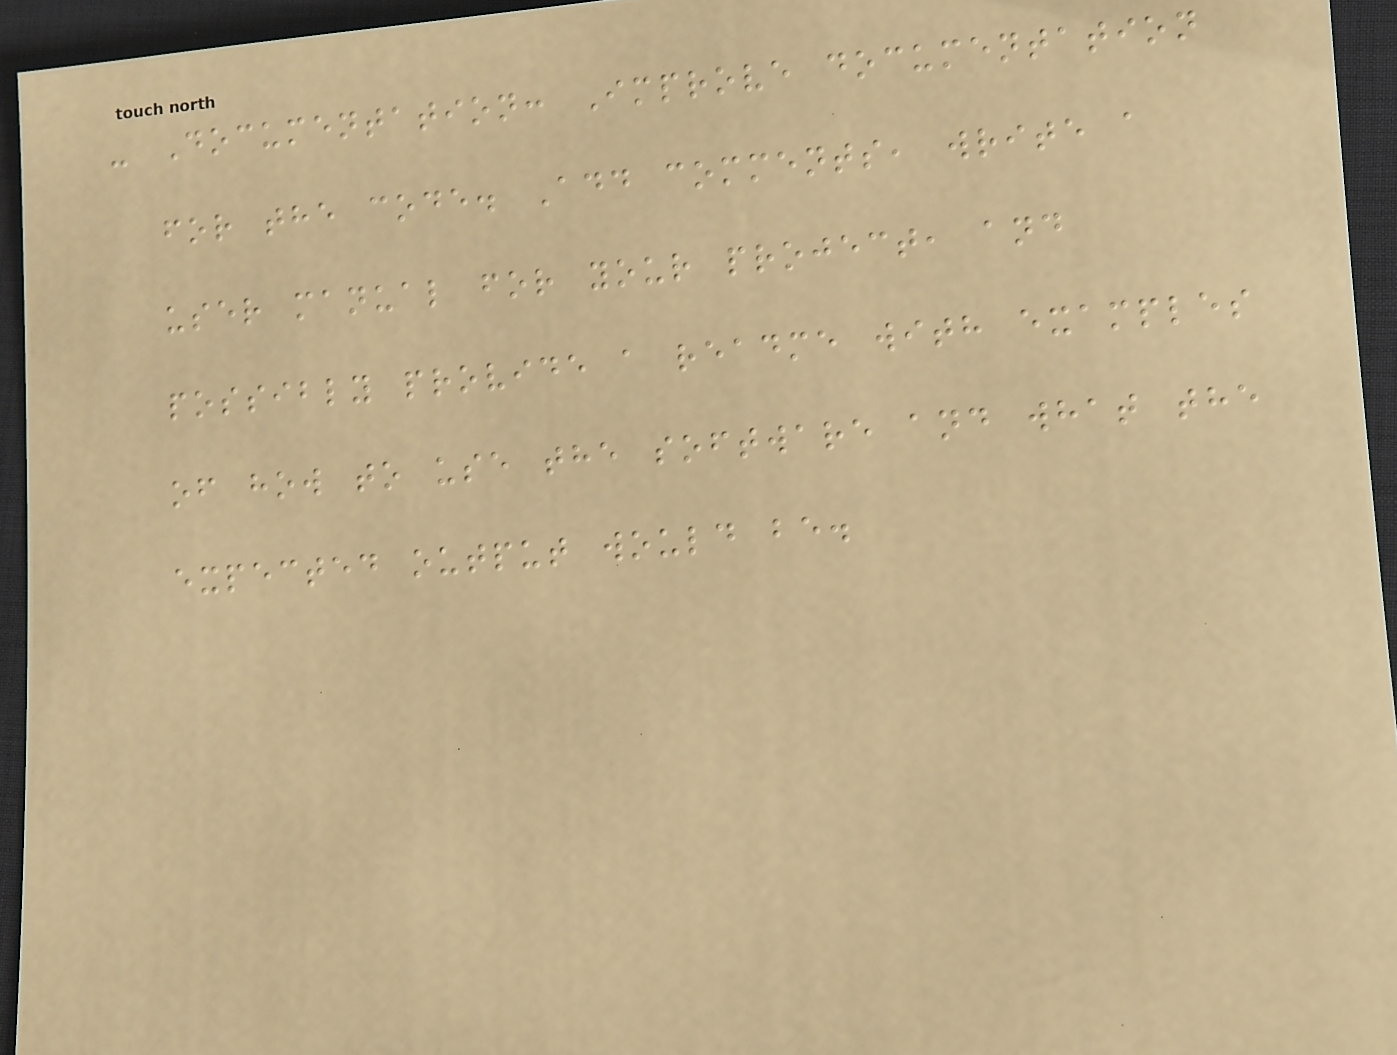- Documentation: Improve documentation
for the code. Add comments, write a
user manual for your project, and
possibly provide a readme with examples
of how to use the software and what the
expected output would be.
